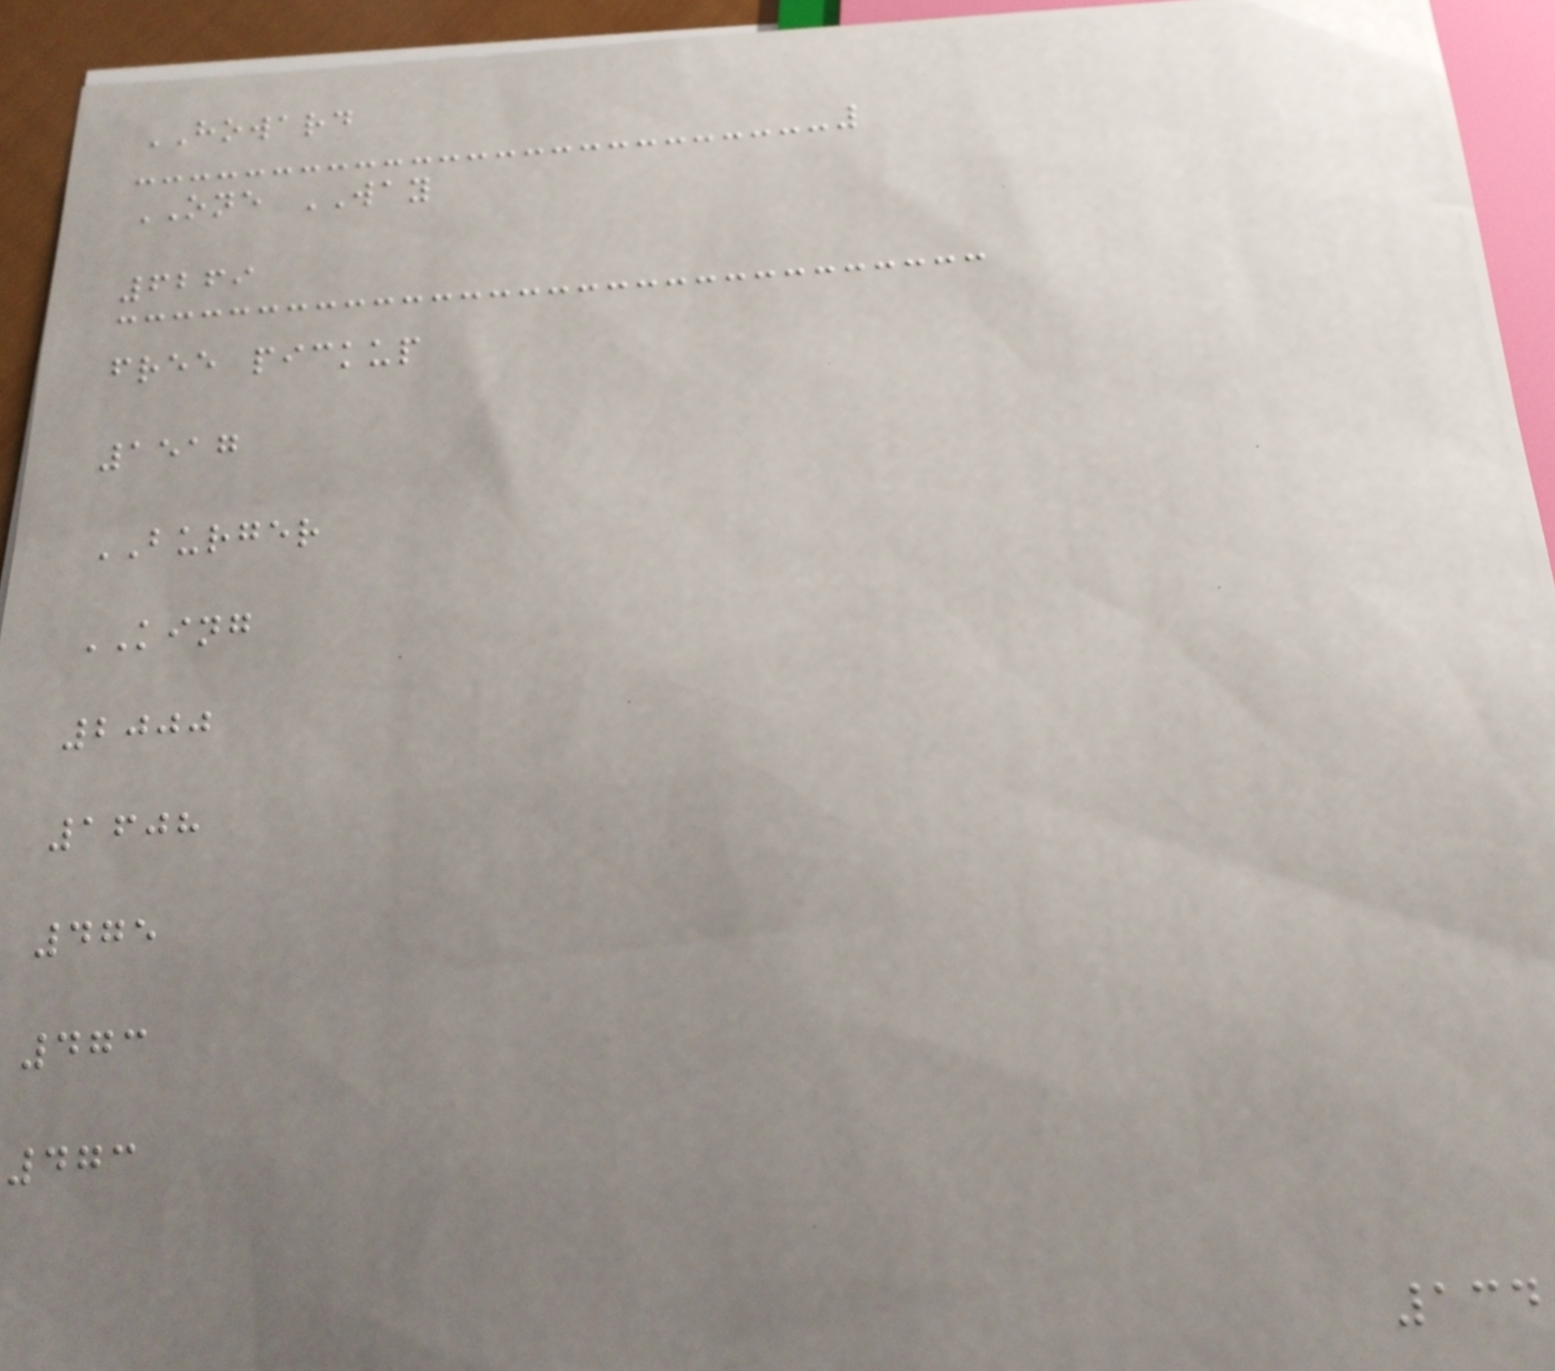HOWARD
ONE WAY
6269
free pickup
1517
BURGER
KING
2000
1608
475
473
473
134
